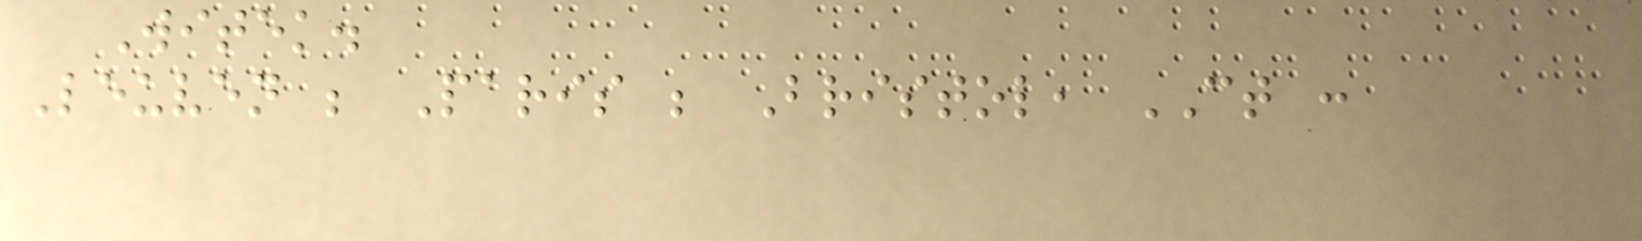Witek.
Leuven ; Paris ; Bristol, CT :
